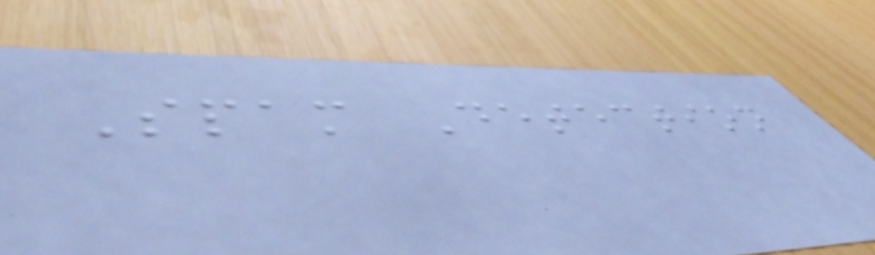Spam Detection
